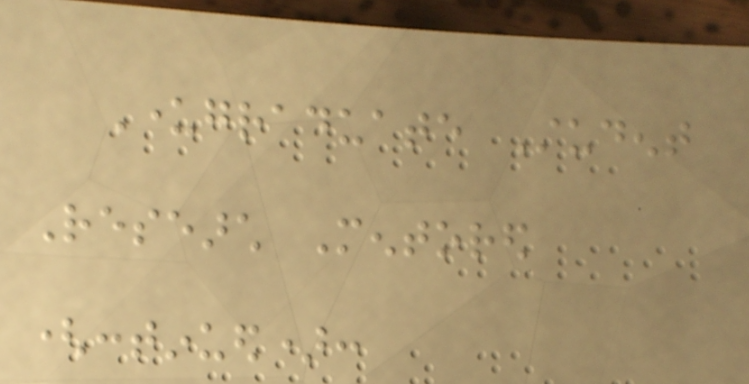Undergraduate Student
Research Mentored
(continued):
